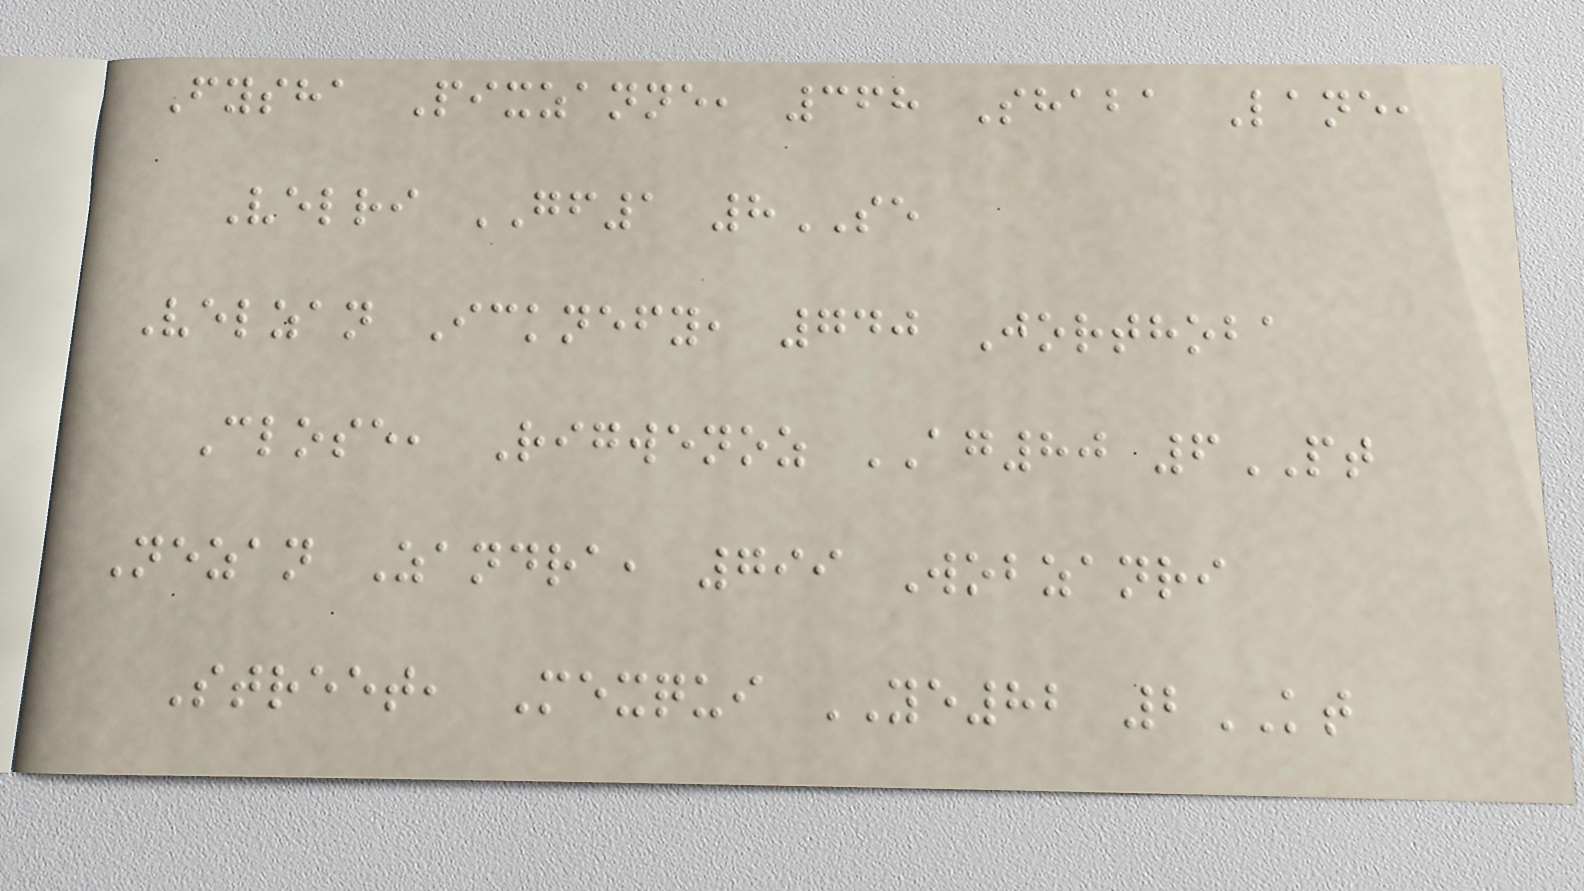Fysha Pixzanne, 368 Shaba Lane,
Velri GF1 8SE
Velzan Icknefy, 740 Jorthoba
Close, Rigwenoz AG80 6PT
Nezan Zandra, 799 Wobzanri
Street, Mexqui YE82 2KT
